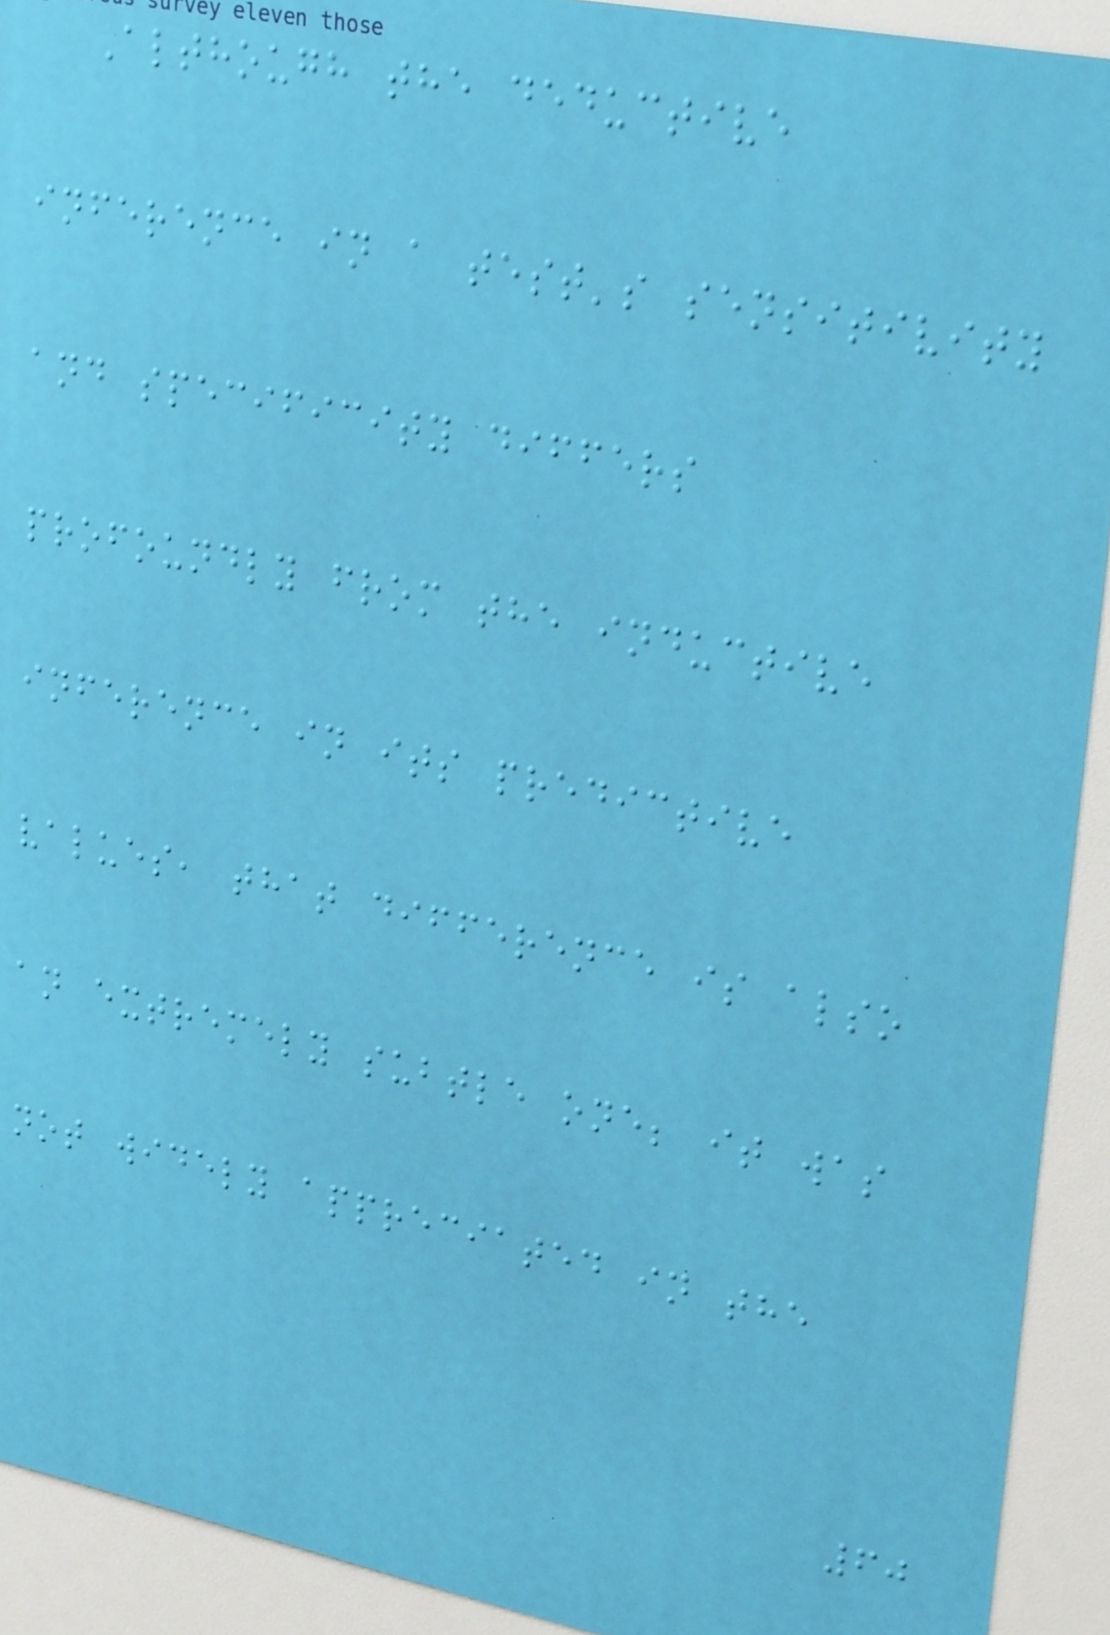Although the deductive
inference in a test's sensitivity
and specificity differs
profoundly from the inductive
inference in its predictive
values, that difference is also
an extremely subtle one; it was
not widely appreciated in the
60
